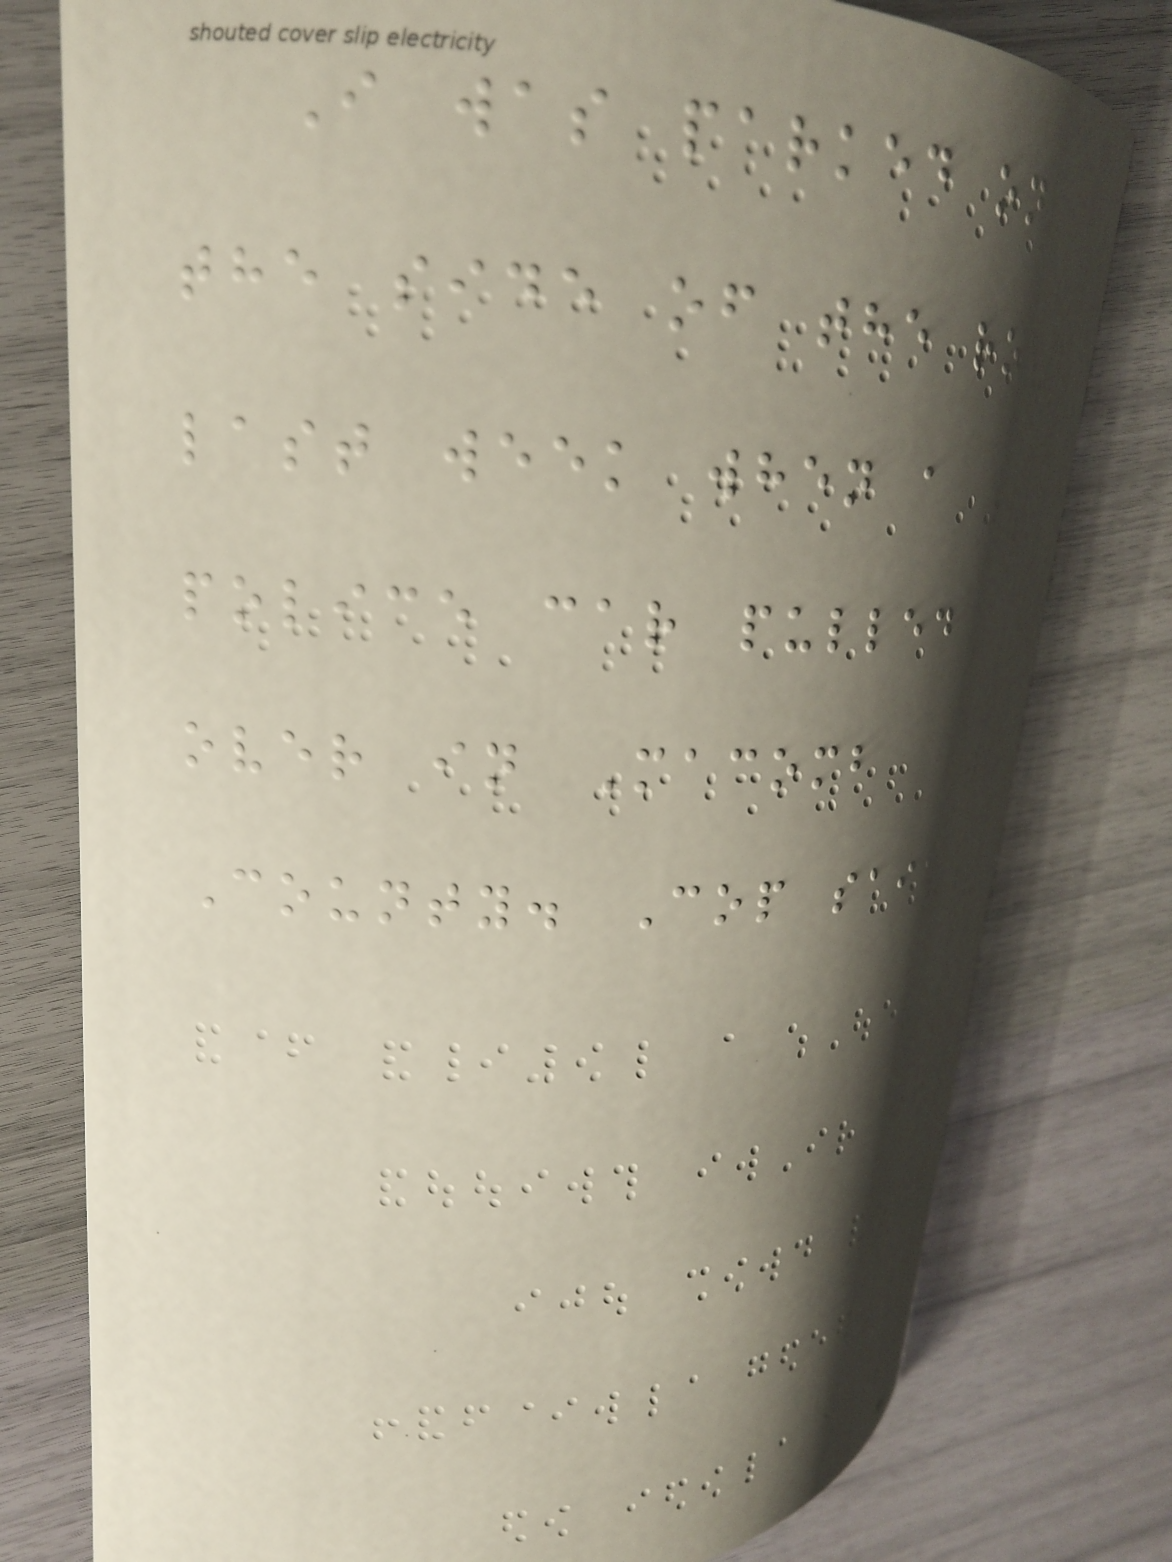I was parked on
the side of the road
last week when a
police car pulled
over in Macomb
County. Cop said
